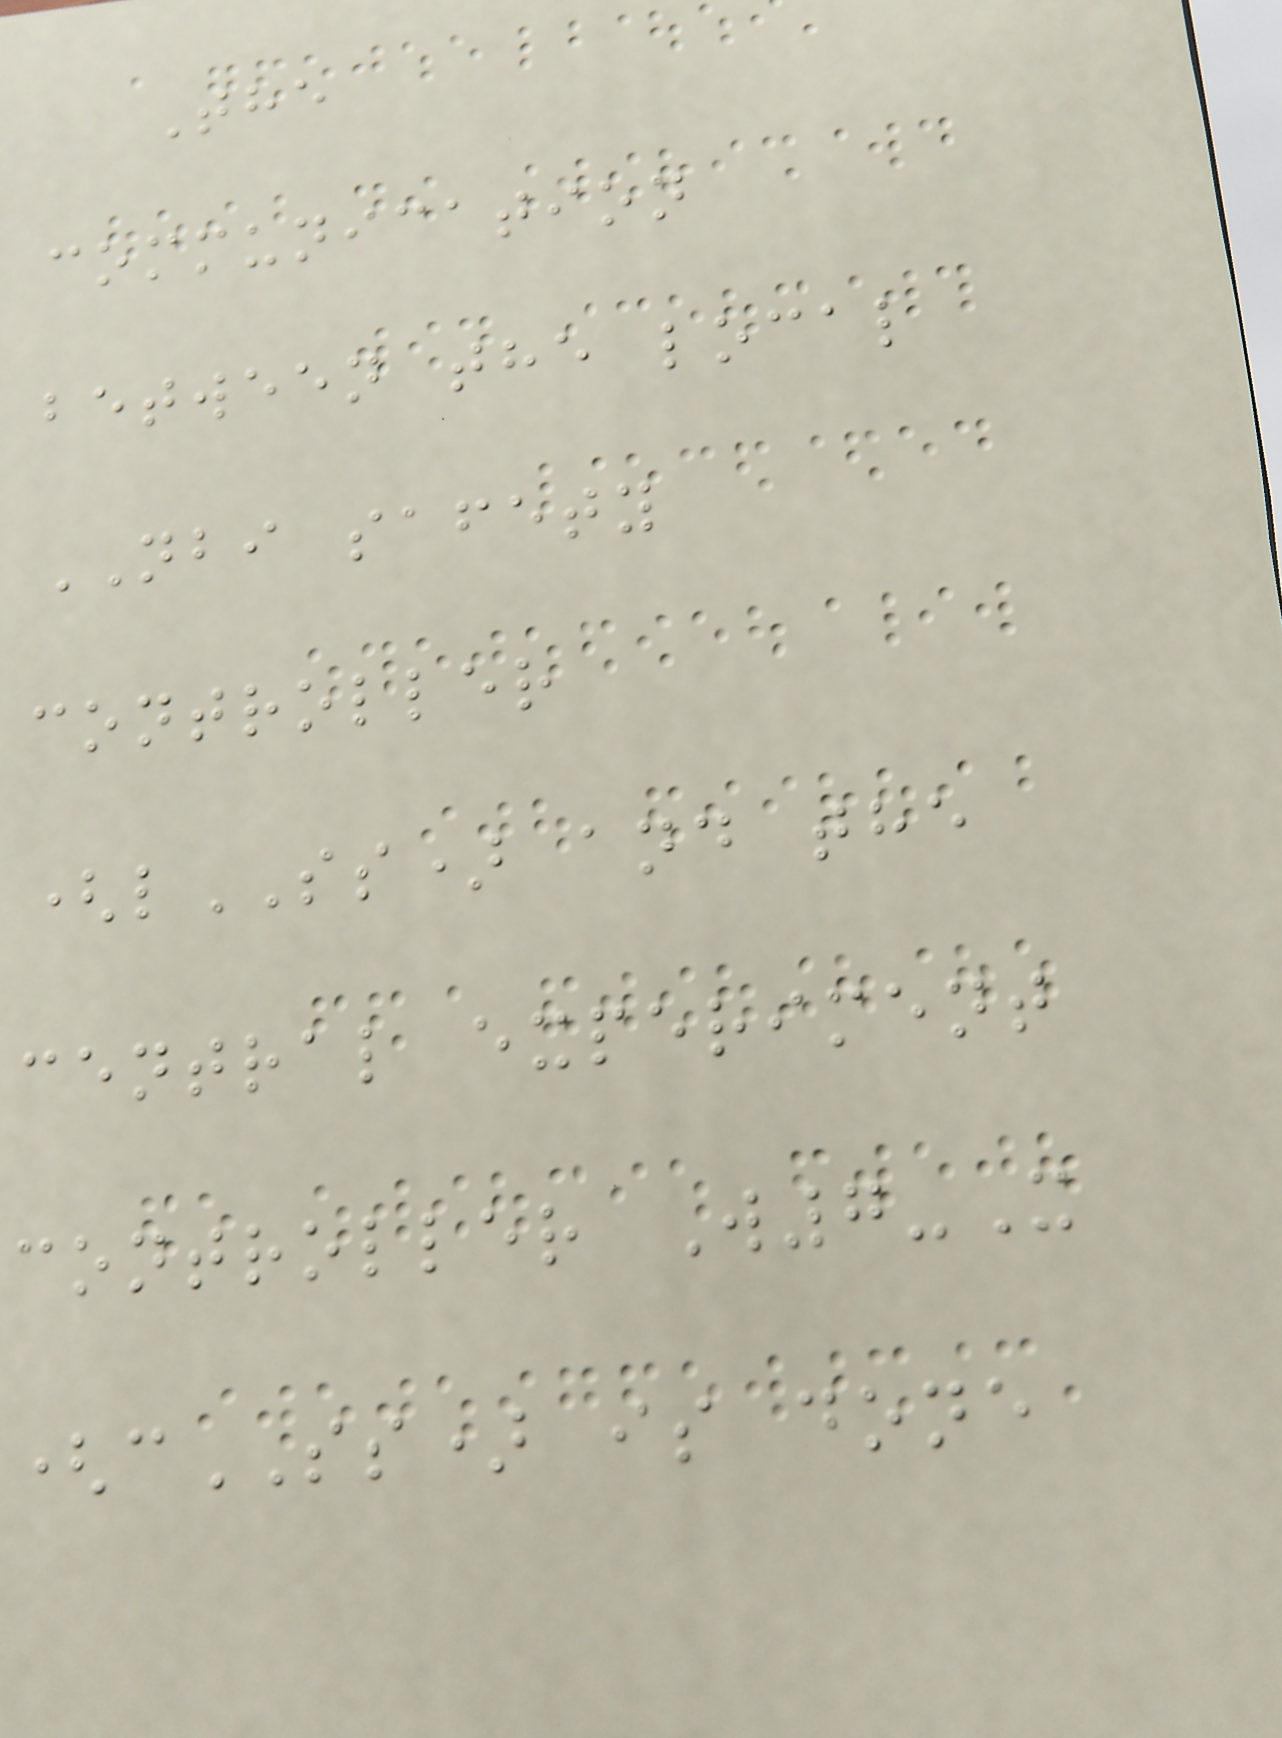The
communication
between the local
NBI safety
controller
(lSS) and the
central experiment
controller W7-X
(cSS) is done
